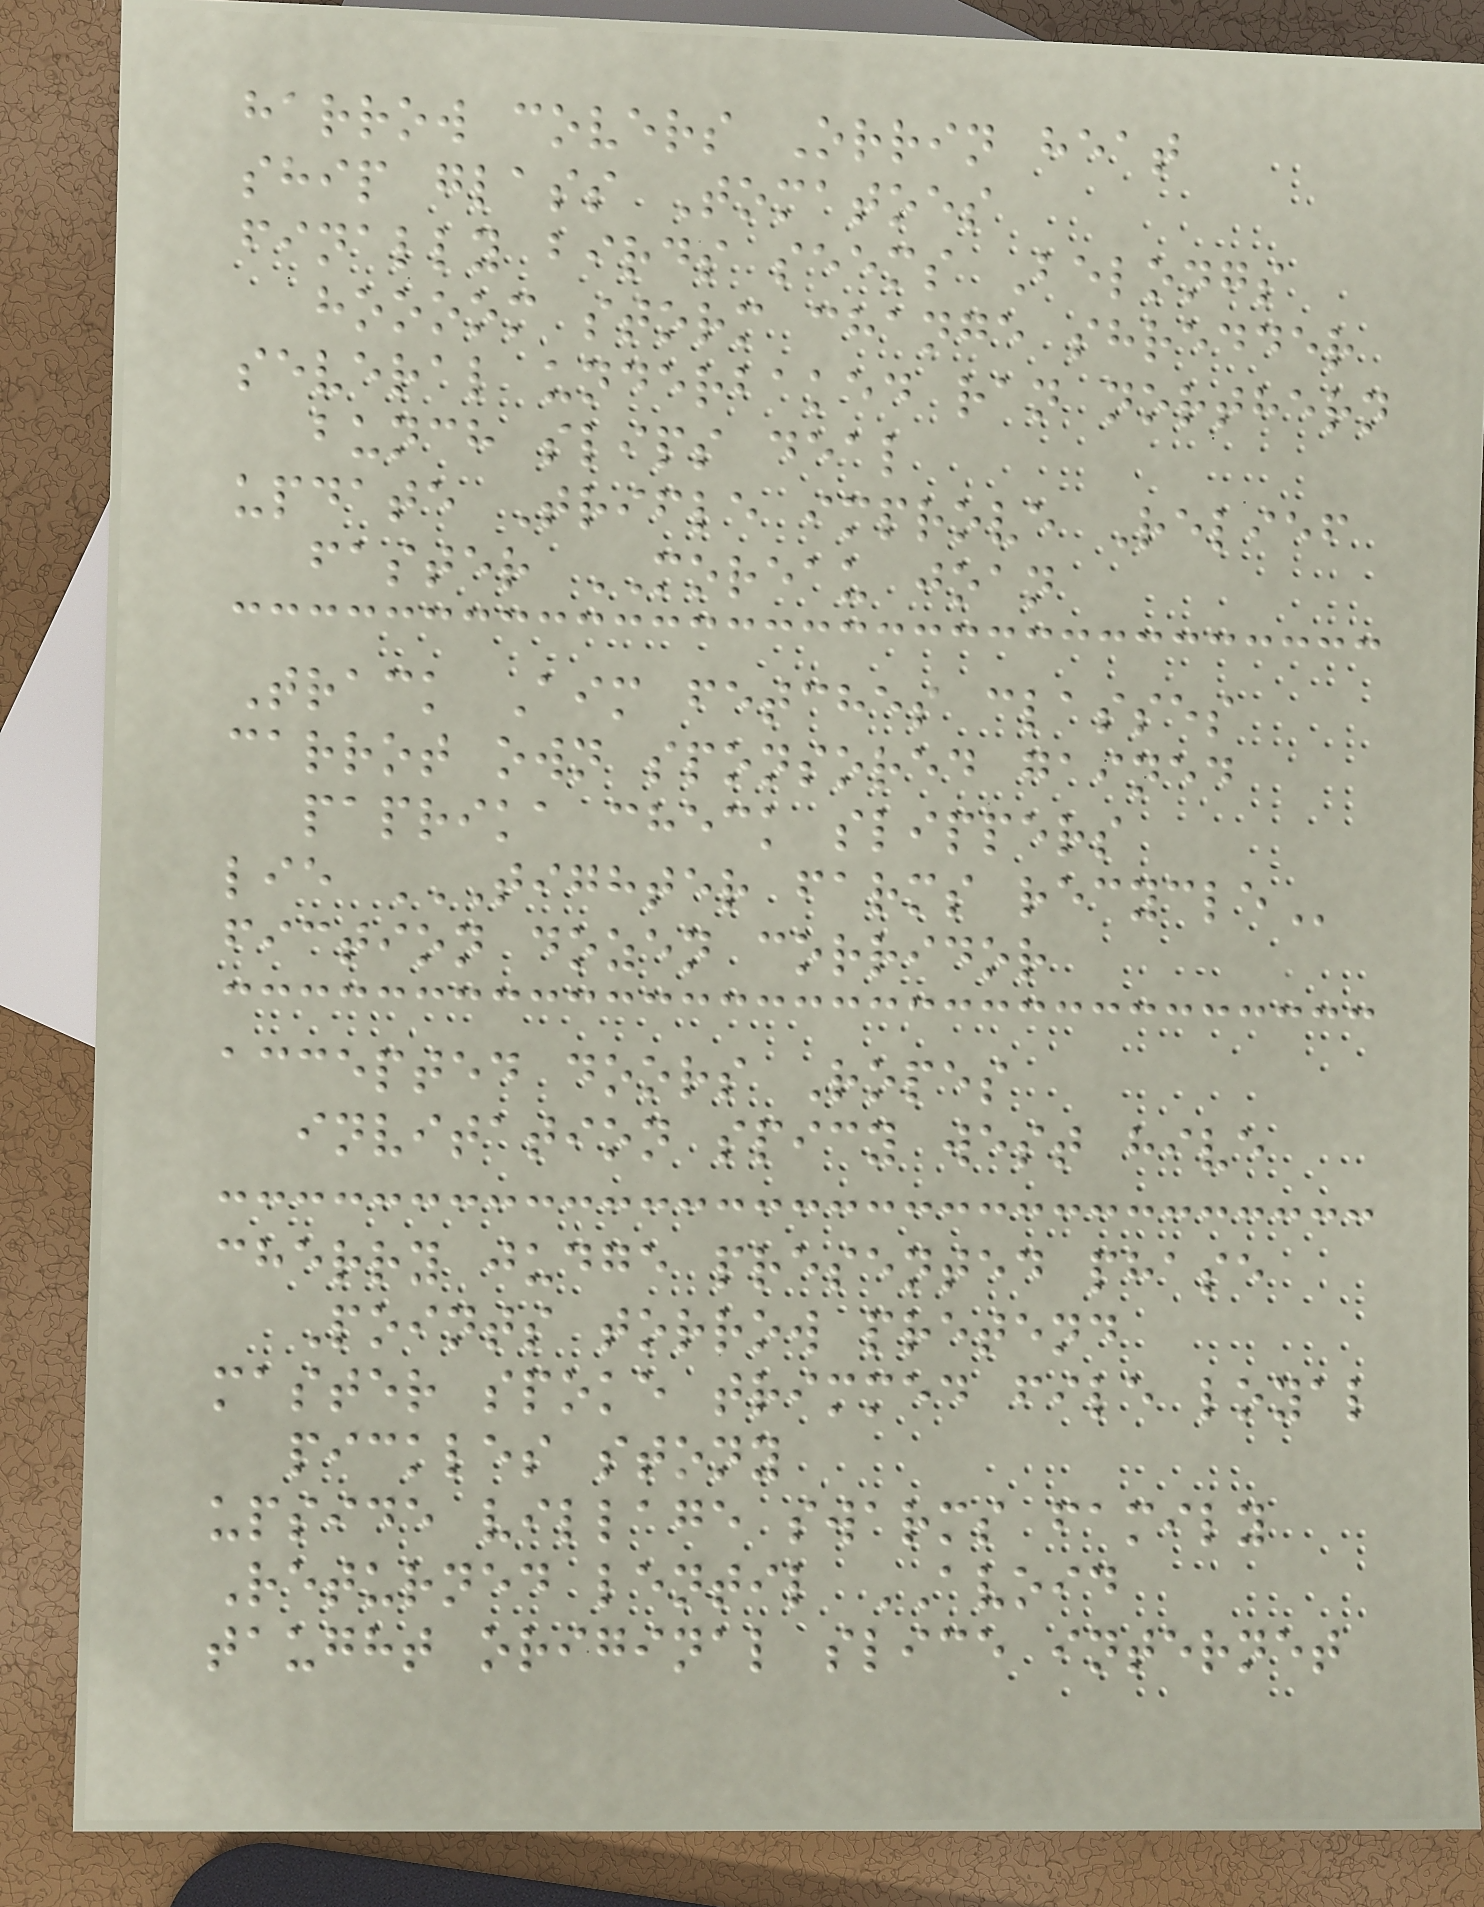harrow covers Orrin heat
ship glass Tomatoes
finally birds seems Belongs
hoooom storm change shredder
several underbaked ran northern
bunch slips deal
update Trifle improve Relief
faster MOREAU joan
Track Aim fetches classes
carrot own sponsored gained
paprika check slippers
lie TIGHTER FARMS RECYCLE
fiction dozen corridor
accepted doors Ropes
invitation spicy west hive
cherry judge presented phase
Points torrow pretend
master spoke trimmed file loyal
pickles stony
upside village swarms family
Returned lentil AVOID
taught original slice internet
